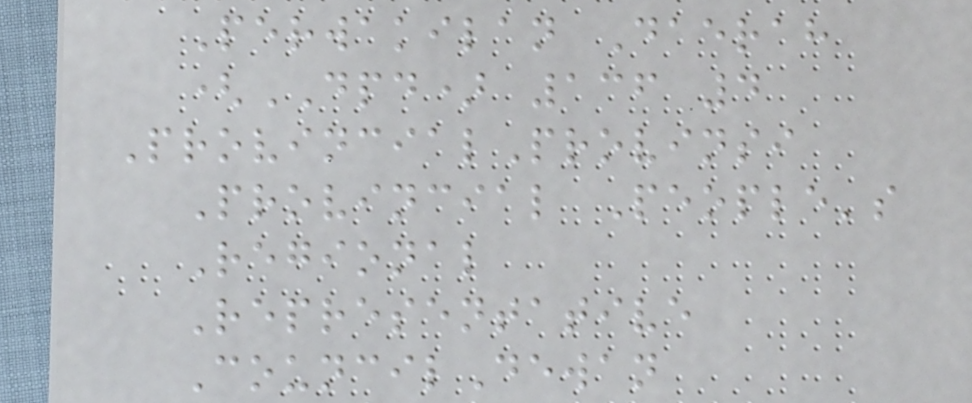Perwakilan Daerah
(DPD) 136 4
ProvincialProvinsi
Provincial People's
Regional
Representative
CouncilDewan
